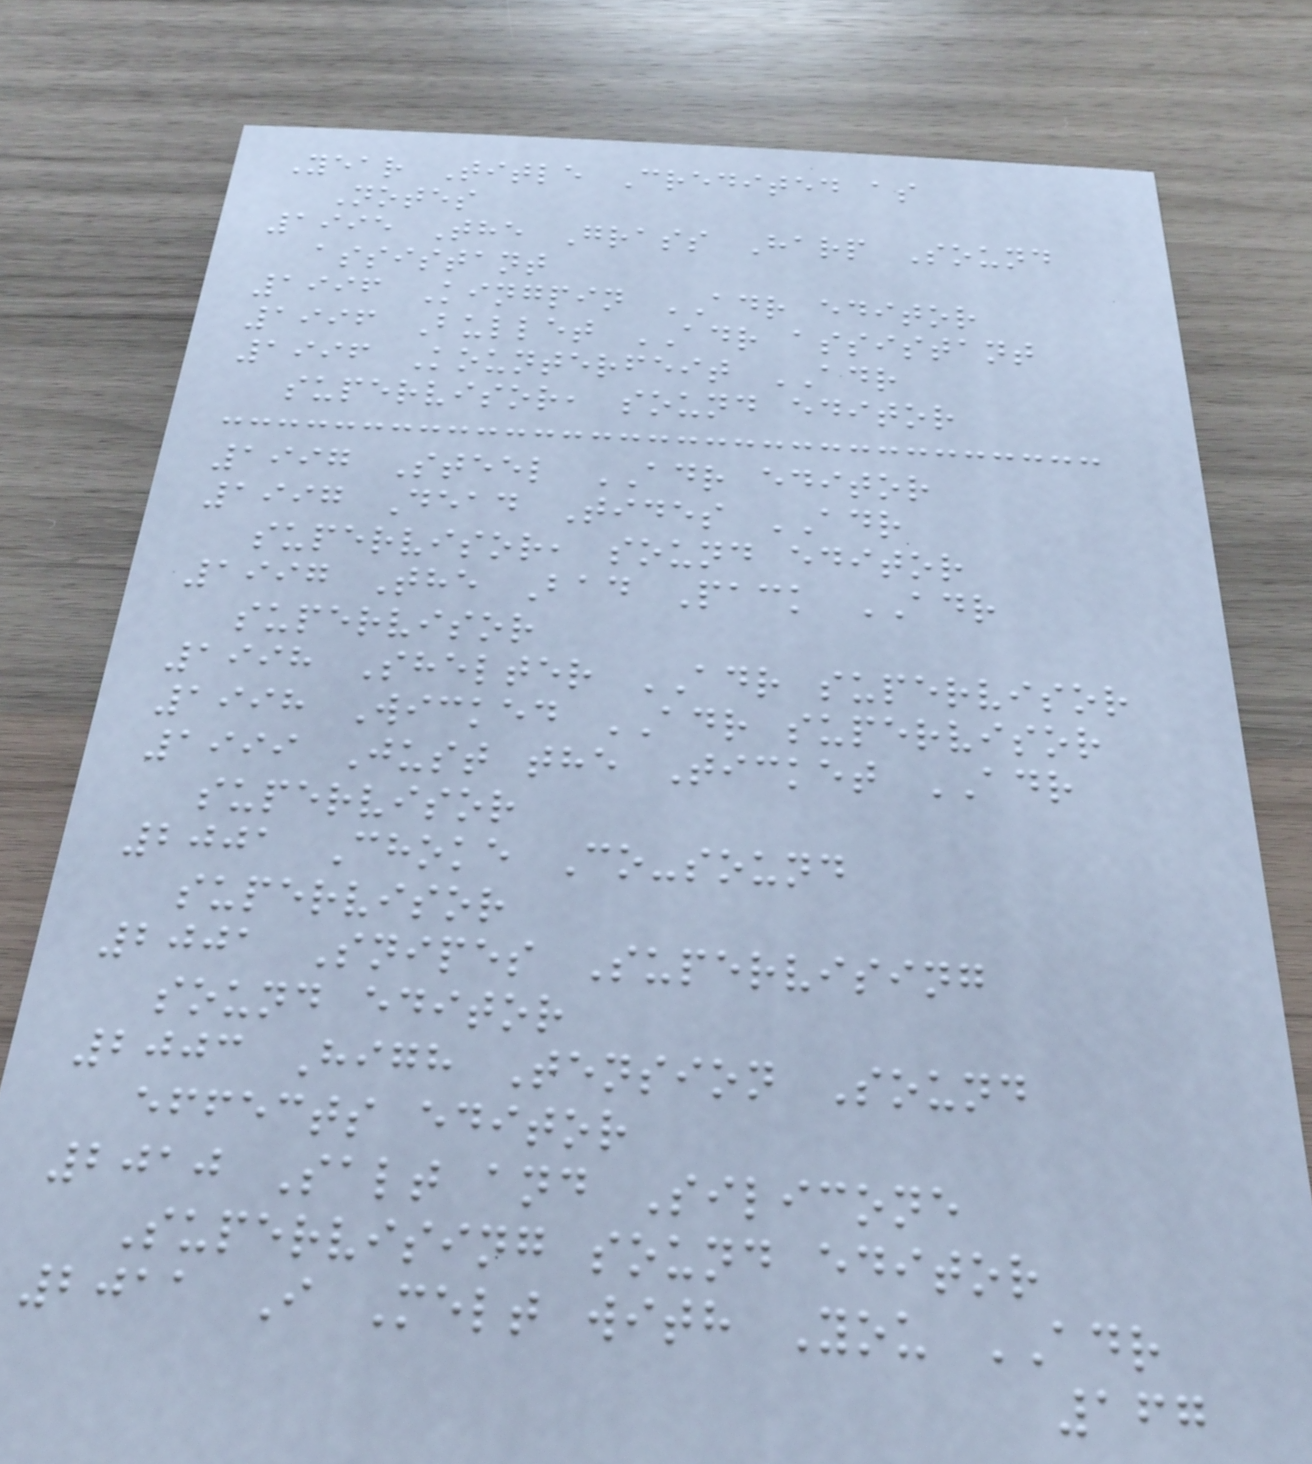Year Title Credited as
Notes
1995 The Grass Harp Sound
assistant
1996 Kingpin ADR editor
1996 Bullet ADR assistant
1996 Kounterfeit ADR
supervisor, sound editor
1997 Steel ADR editor
1997 Dead Tides ADR
supervisor, sound editor
1997 The Bad Pack ADR
supervisor
1998 Shelter ADR supervisor
1998 Wicked ADR supervisor
1999 Just the Ticket ADR
supervisor
2001 Choke Co-sound
supervisor
2001 Snipes Supervising
sound editor
2003 High Tension Sound
effects editor
2010 Salt and Silicone
Supervising sound editor
2011 I Melt with You ADR
167
